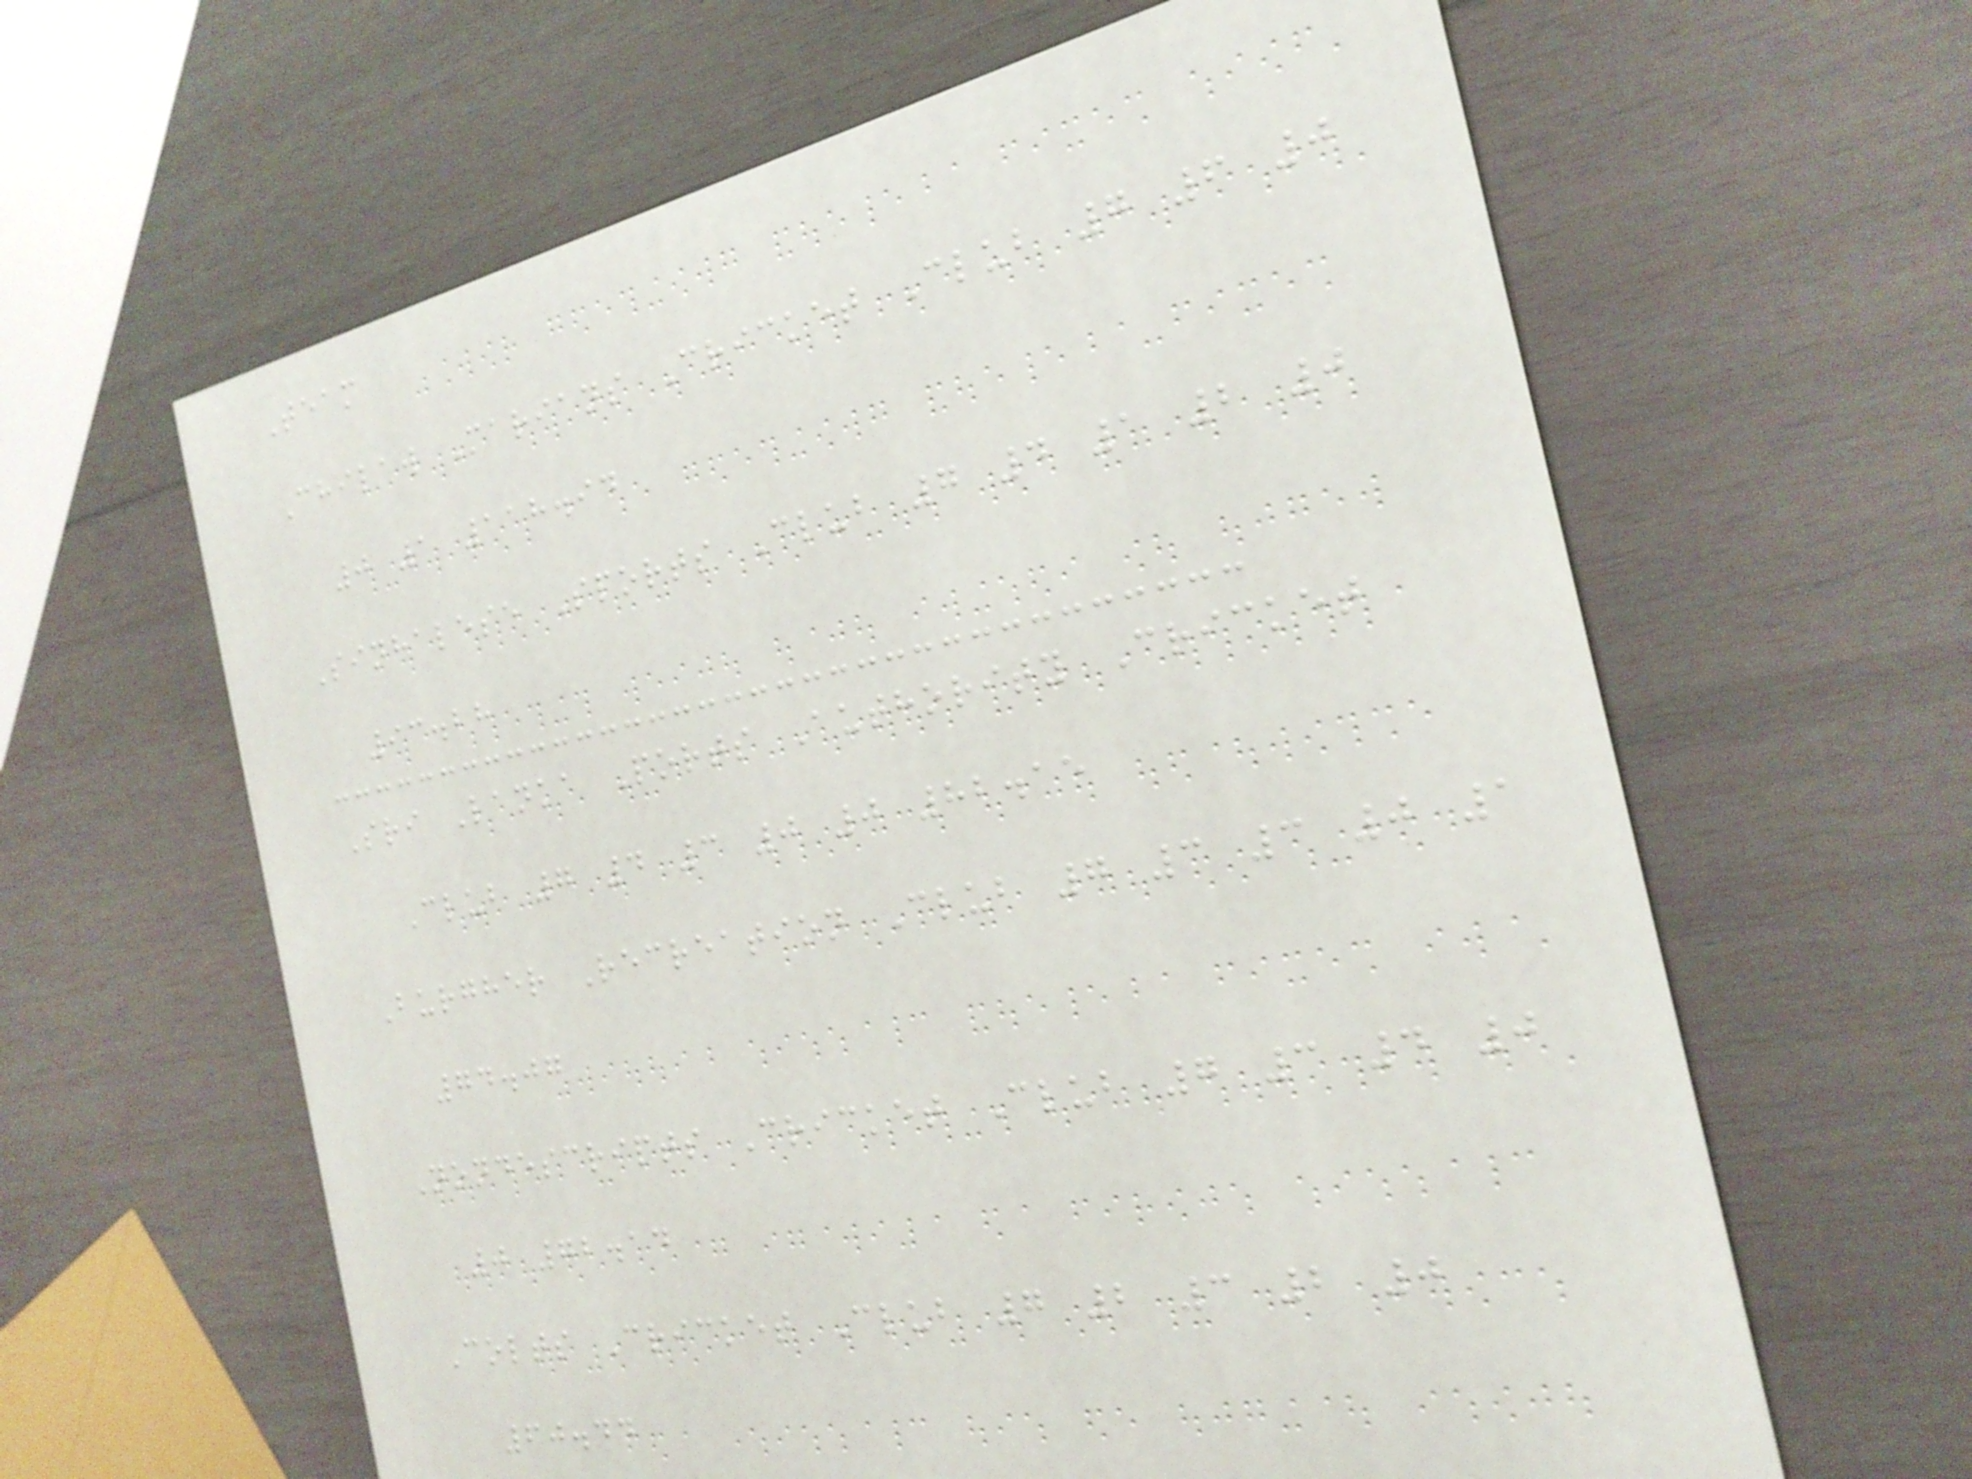Team
Chilaw Marians Cricket Club 7 6 0
0 1 118.94
Sinhalese Sports Club 7 4 1 2 0
93.28
Sri Lanka Ports Authority Cricket
Club 7 4 3 0 0 82.15
Burgher Recreation Club 7 3 3 0 1
74.07
Nondescripts Cricket Club 7 3 4 0
0 72.14
Colts Cricket Club 7 2 3 2 0
60.44
